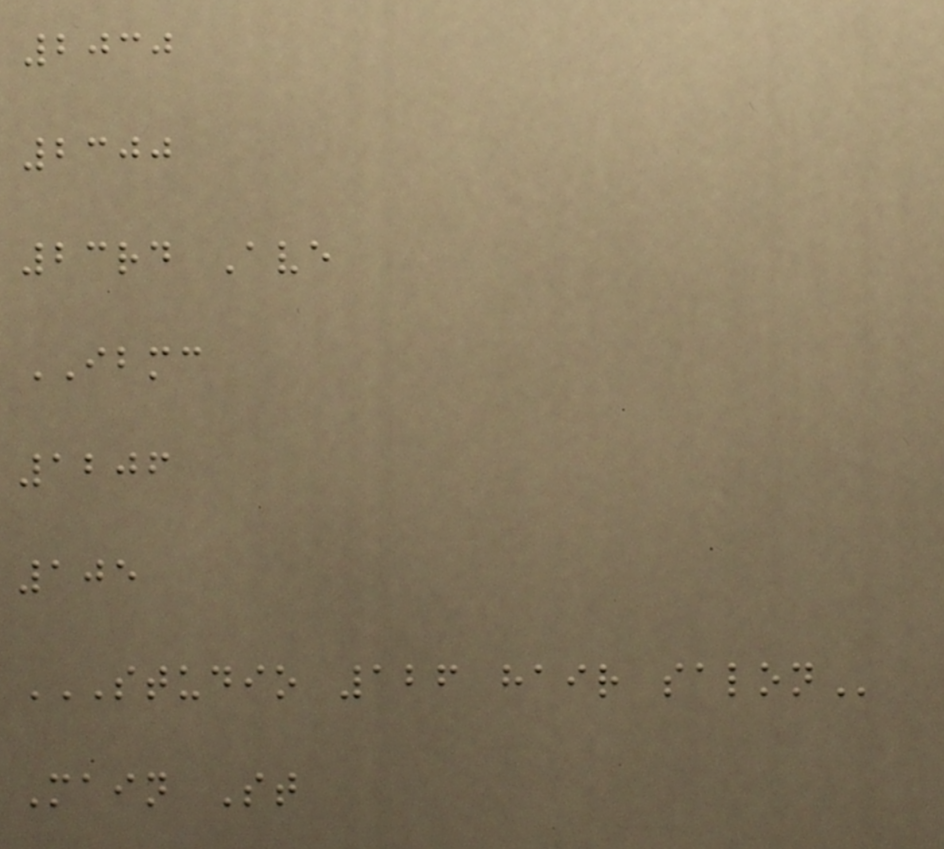2030
2300
23rd Ave
IBMC
1206
105
STUDIO 126 HAIR SALON
Main St
